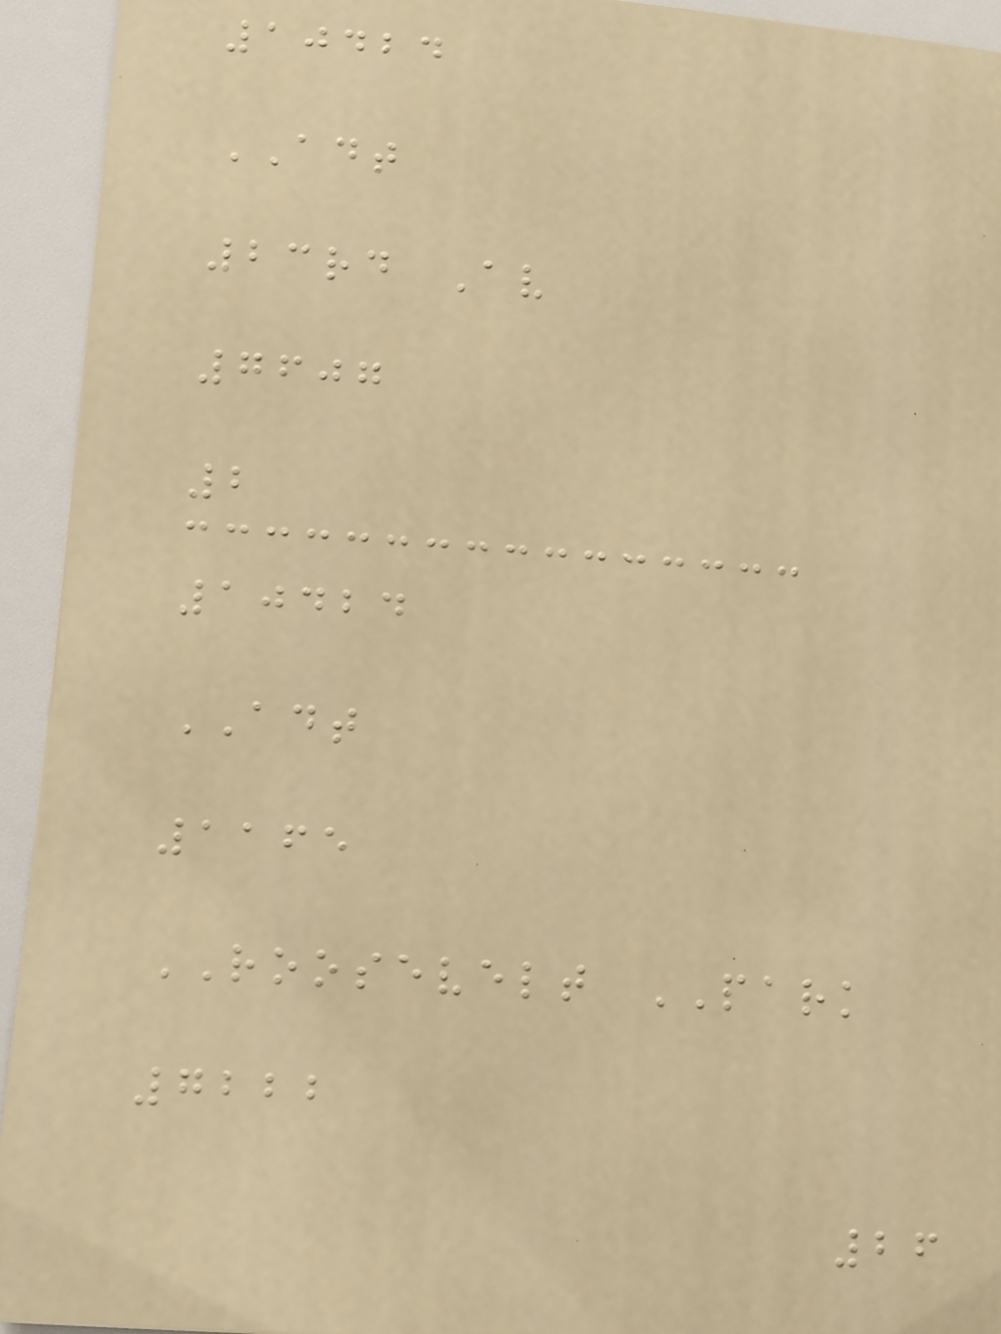10424
ADT
23rd Av
7607
2
10424
ADT
1165
ROOSEVELT PARK
7222
26
